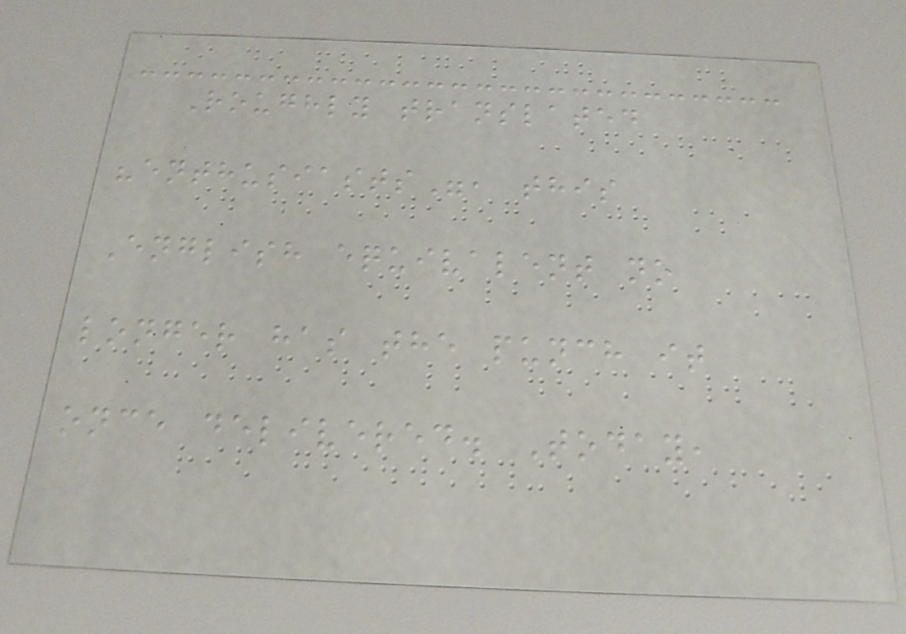Roughly translated
"enthusiasts", this
English equivalent no
longer has the punch it
once delivered. Today,
